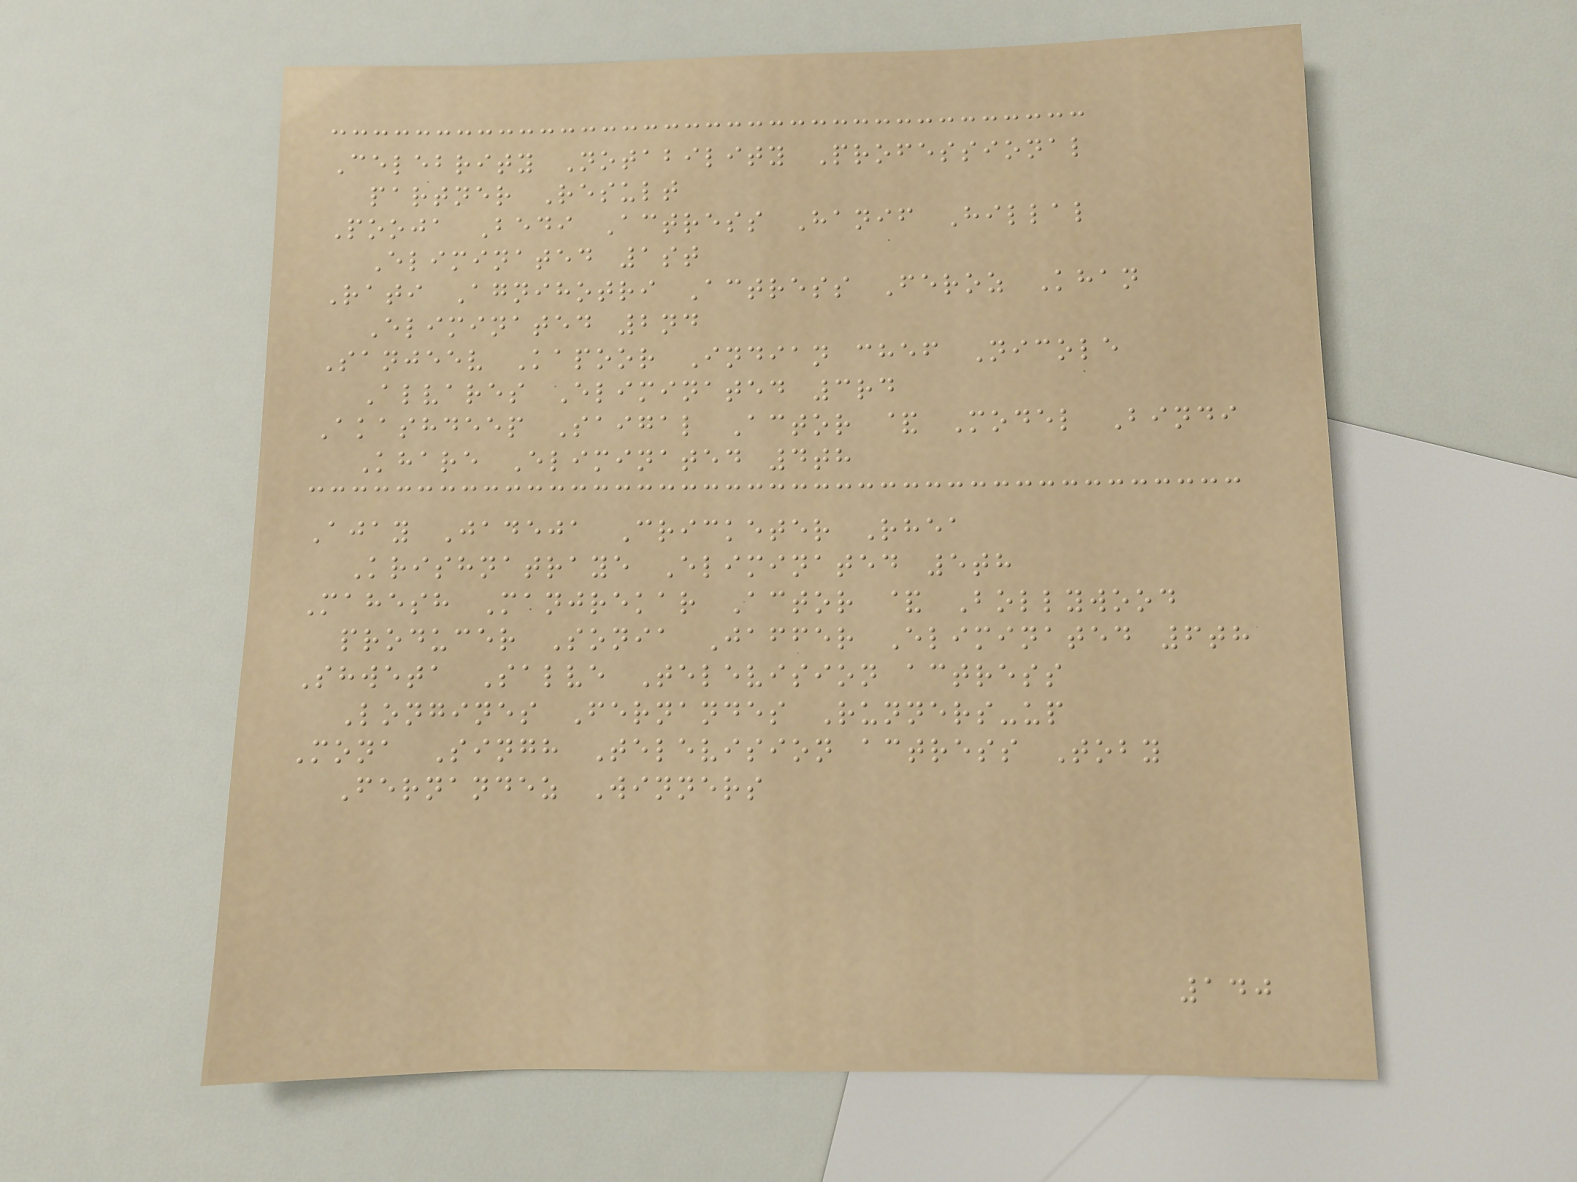Celebrity Notability Professional
partner Result
Pooja Bedi Actress Hanif Hillal
Eliminated 1st
Rati Agnihotri Actress Feroz Khan
Eliminated 2nd
Sanjeev Kapoor Indian chef Nicole
Alvares Eliminated 3rd
Akashdeep Saigal Actor & Model Bindi
Khare Eliminated 4th
Ajay Jadeja Cricketer Rhea
Krishnatraye Eliminated 5th
Mahesh Manjrekar Actor & Bollywood
producer Sonia Jaffer Eliminated 6th
Shweta Salve Television actress
Longines Fernandes Runners-up
Mona Singh Television actress Toby
Fernandez Winners
140
